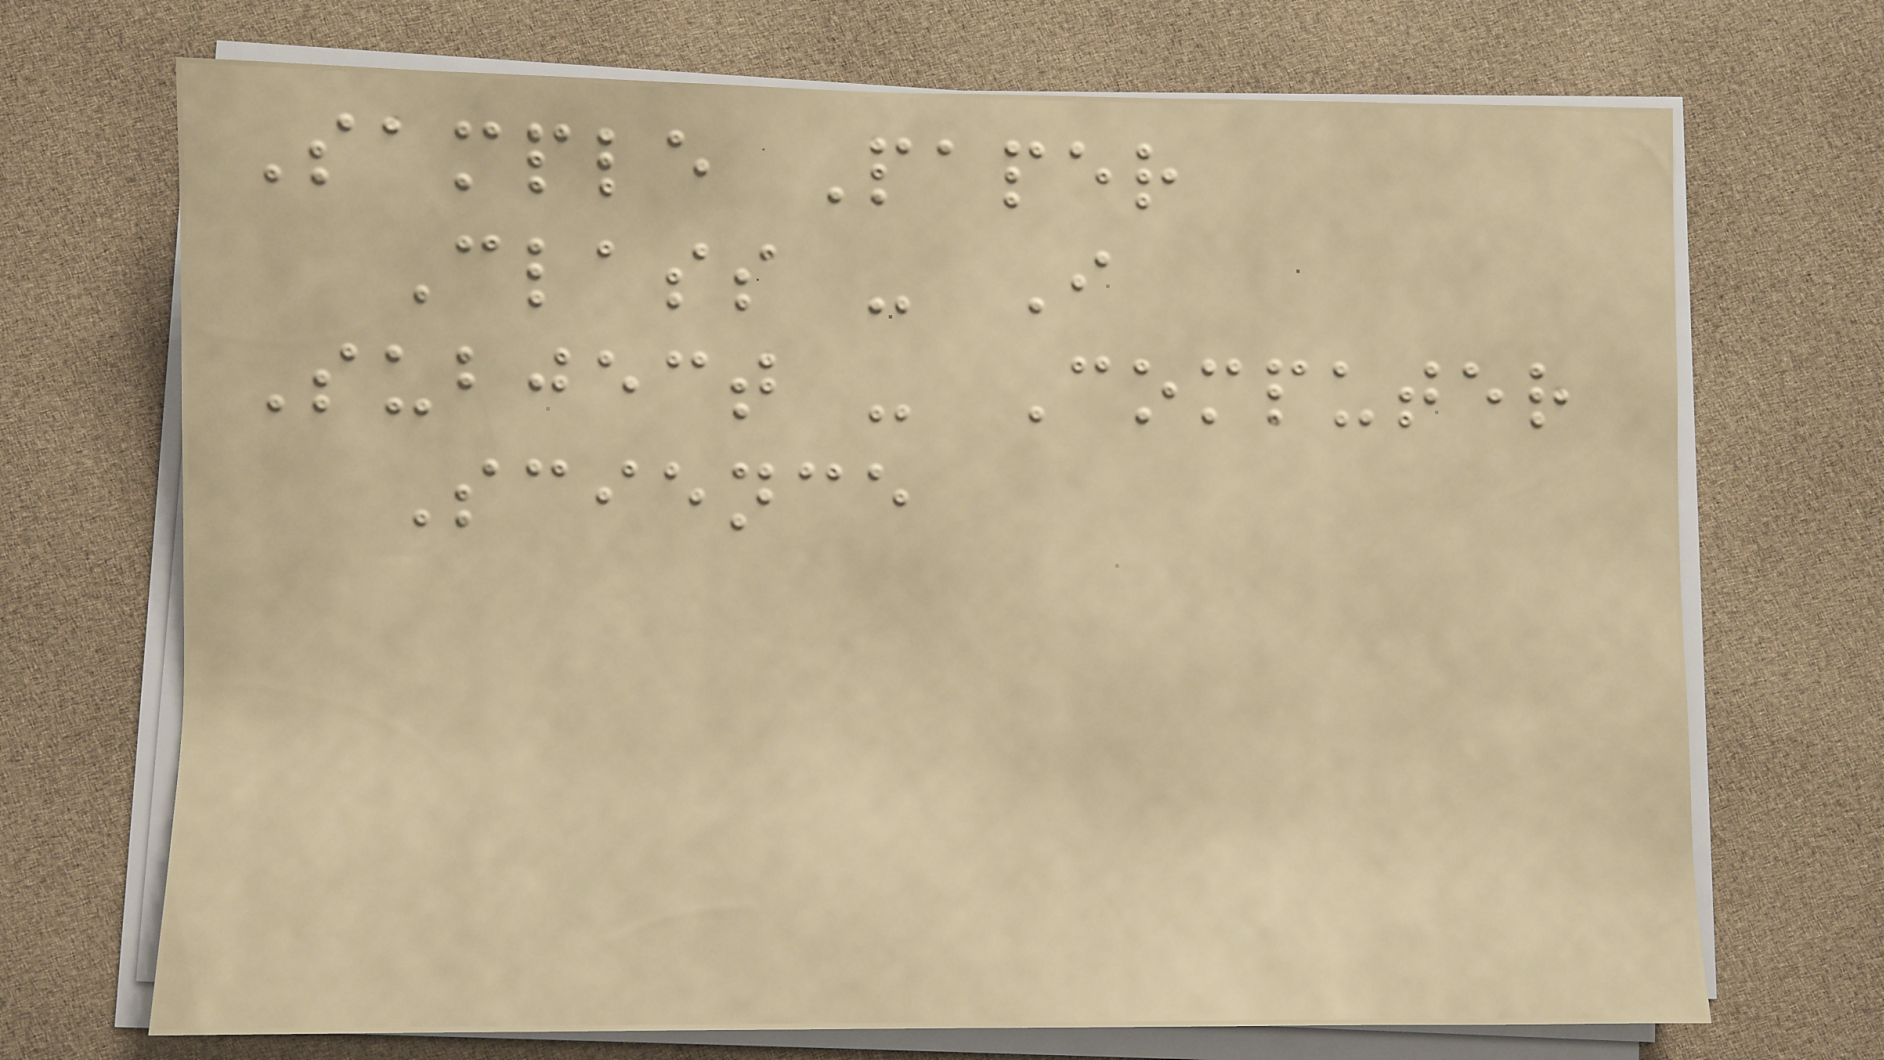Sample Paper
Class - I
Subject - Computer
Science
